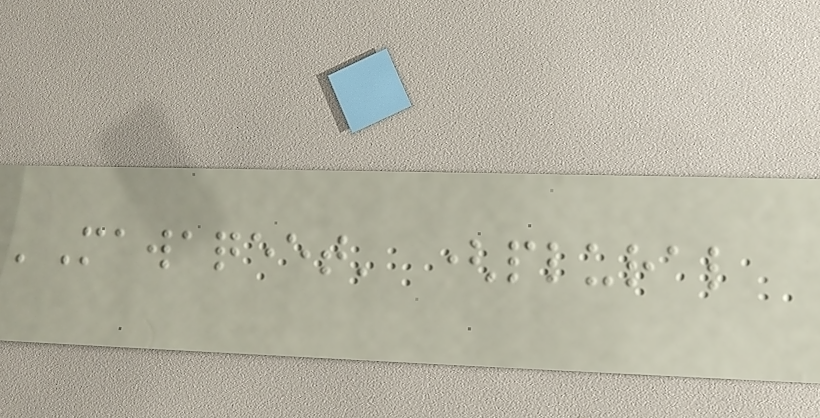'Mawaqeet' (plural
